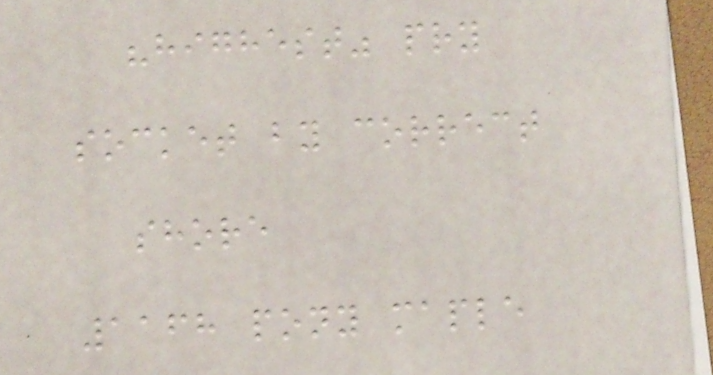"highest" pry
socket by correct
shore
1168 pony maple
